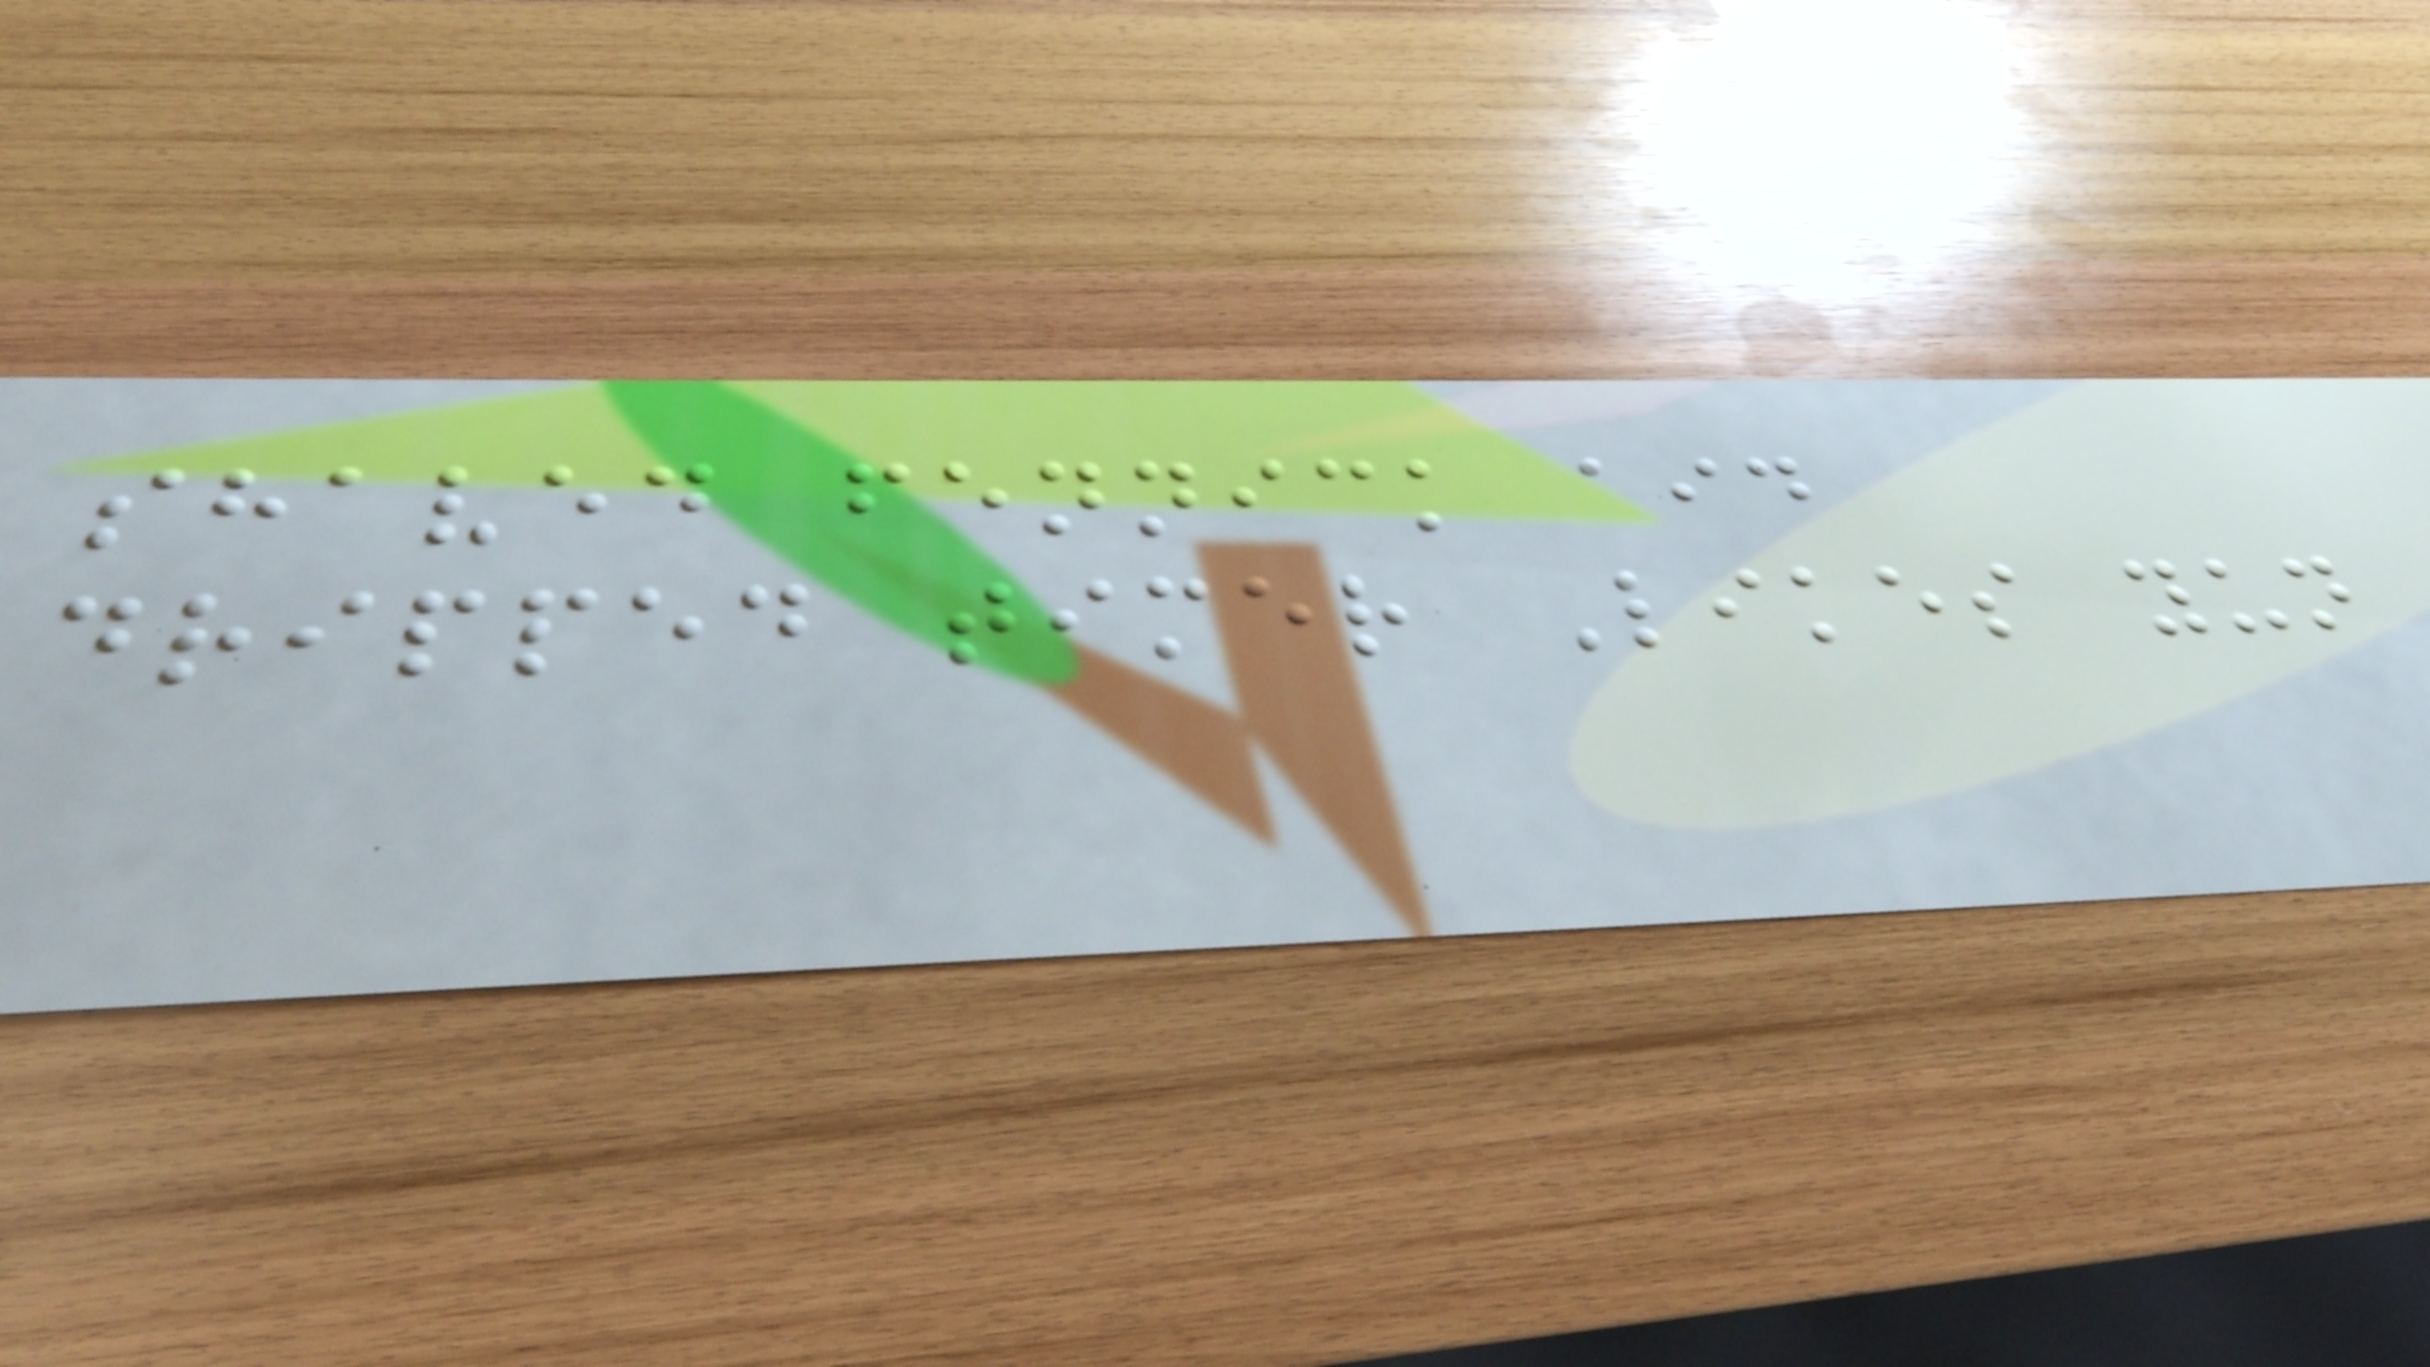shaved fennick aid
dripped timer Likes yun
